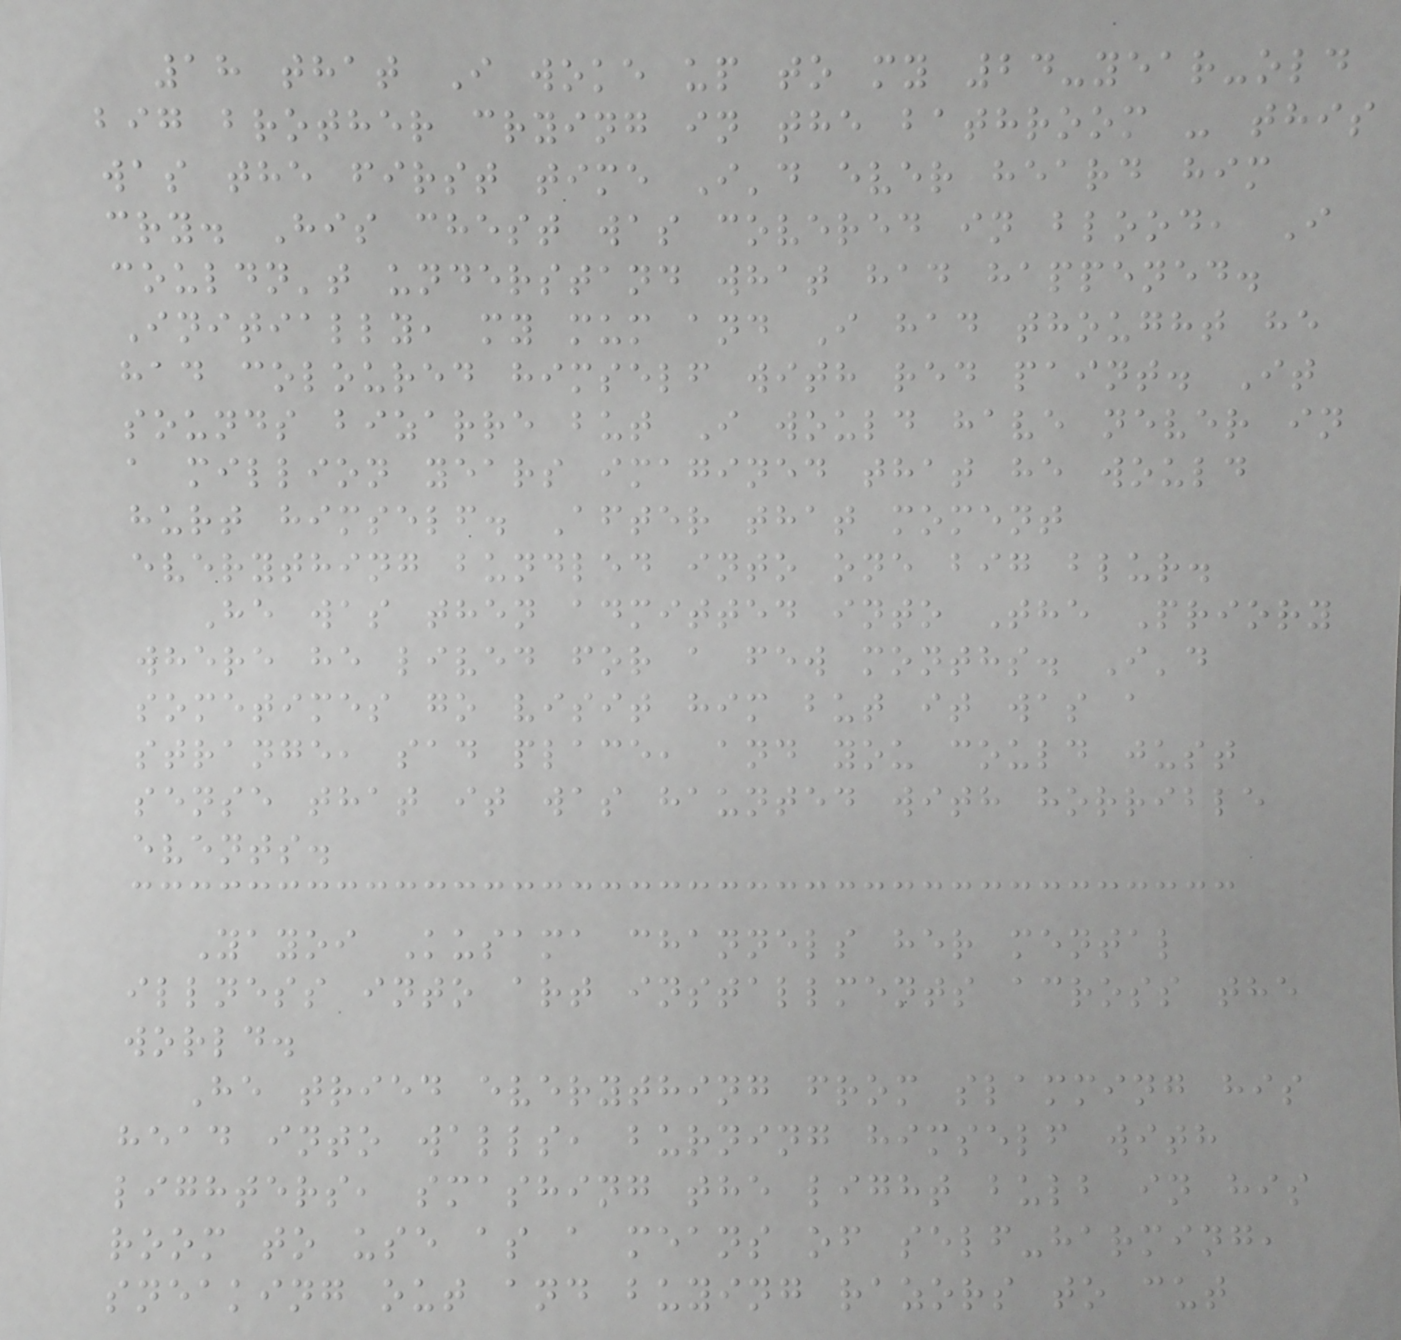18 that I woke up to my 24-year-old
big brother crying in the bathroom - this
was the first time I'd ever heard him
cry. His chest was covered in blood, I
couldn't understand what had happened.
Initially, my mum and I had thought he
had coloured himself with red paint. It
sounds bizarre but I would have never in
a million years imagined that he would
hurt himself. After that moment
everything bundled into one big blur.
He was then admitted into The Priory
where he lived for a few months. I'd
sometimes go visit him but it was a
strange, sad place, and you could just
sense that it was haunted with horrible
events.
Yayoi Kusama channels her mental
illness into art installments across the
world.
He tried everything from slamming his
head into walls, burning himself with
lighters, smashing the light bulb in his
room to use as a means of self-harming,
sneaking out and buying razors to cut
